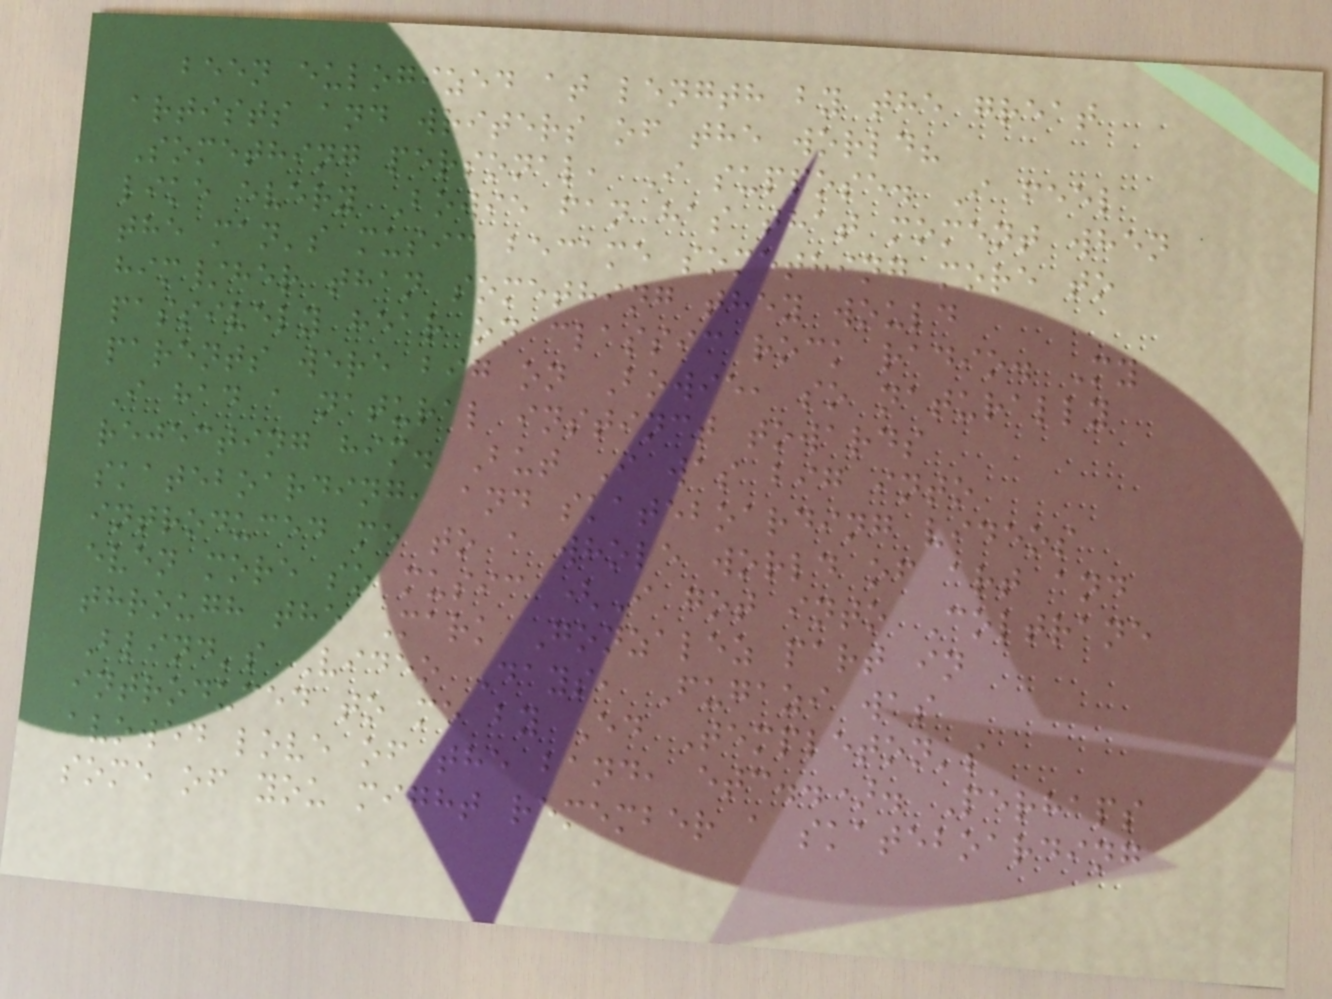been eulogized at length by the great
artists and writers of the world?
Something personal, I suppose. I feel
like every Bowie fan has that moment when
the man's music became something more to
him/her than something they would
passively hear on classic rock radio. My
parents were big on Bowie, so naturally
I had a natural instinct towards
rejecting him. But I was big into
skateboarding, and skateboarding videos
introduced me to a whole world of art and
even more so music (I got into Coltrane
through the Mark Gonzalez part in
Blind's Video Days, Fugazi was
introduced to me by Ed Templeton's
avowed love of the band, etc..). Perhaps
some of you might remember a skateboarding
